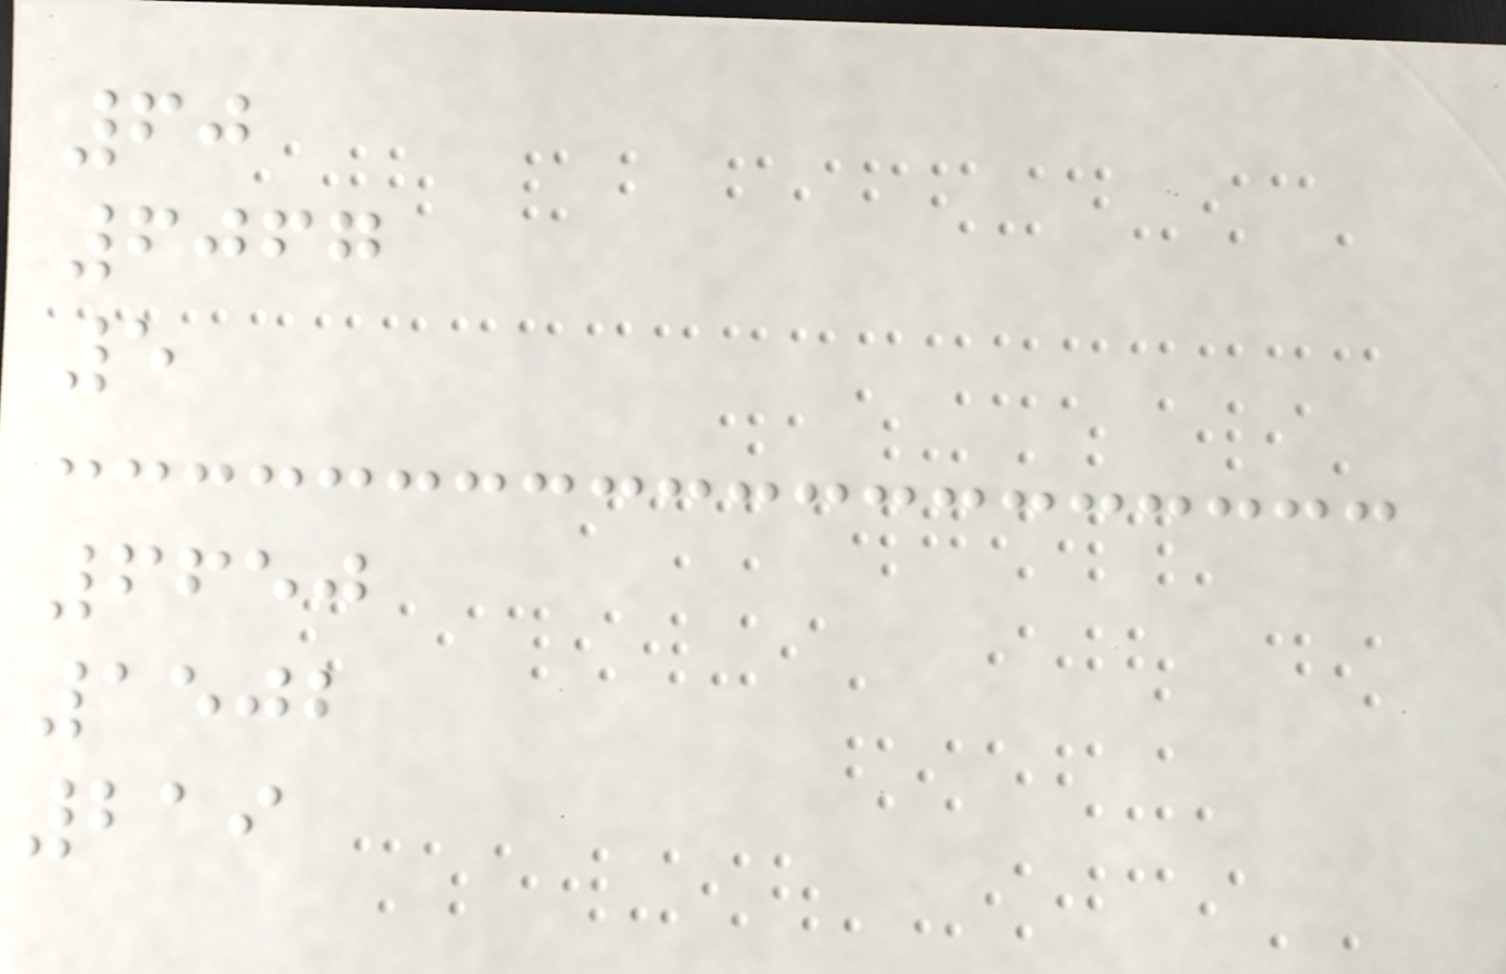60
6067
5
6650
1502
219
